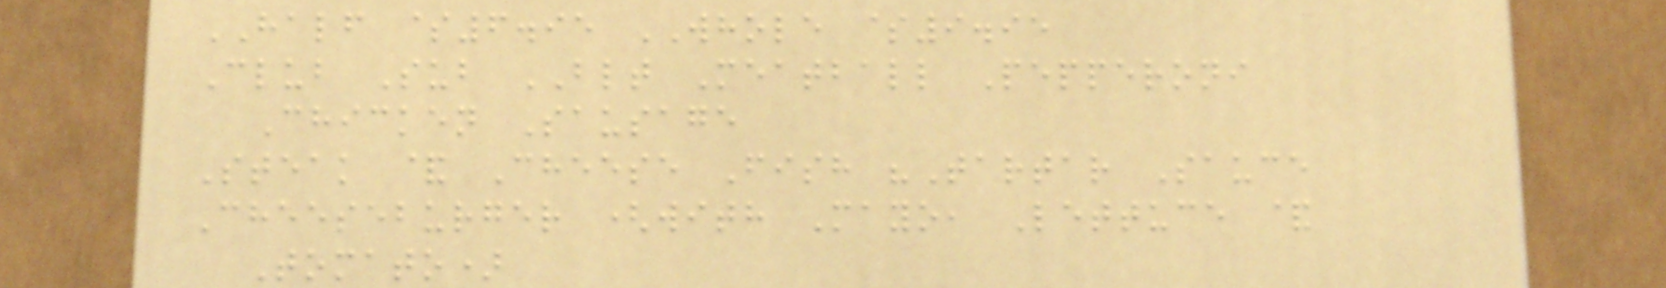HALF $6.95 WHOLE $9.95
Club Sub BLT Meatball Pepperoni
Chicken Sausage
Steak & Cheese Fish "Tartar Sauce
Cheeseburger (with Mayo, Lettuce &
Tomato)
